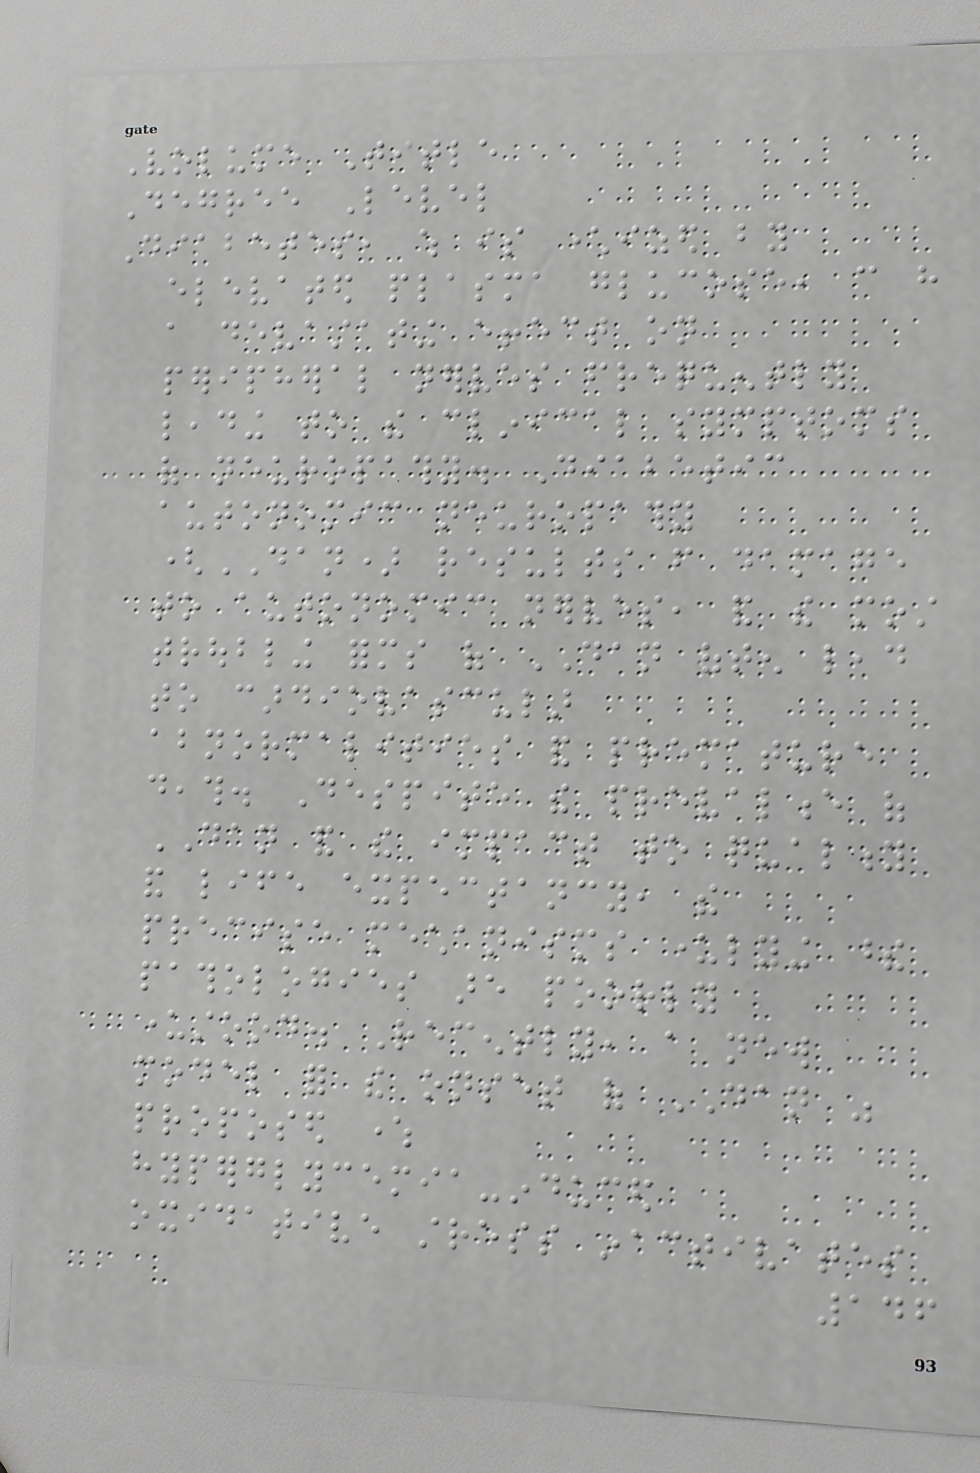Volume Title
Degree Level
Diabetes, which is characterized by
elevated plasma glucose, can have
a devastating effect on
peripheral nerves frequently
leading to the clinical symptoms
of neuropathy. Diabetic
autonomic neuropathy
(DAN) results from damage
to autonomic nerves, and the most
troubling forms of DAN often lead
to cardiovascular
abnormalities and premature
death. Despite the prevalence of
DAN and the impact to quality
and life expectancy, the
precise mechanisms underlying these
pathologies are poorly
understood. Recently, a new
model for the onset of DAN was
proposed where
hyperglycemia-induced
oxidative stress inactivates
146
